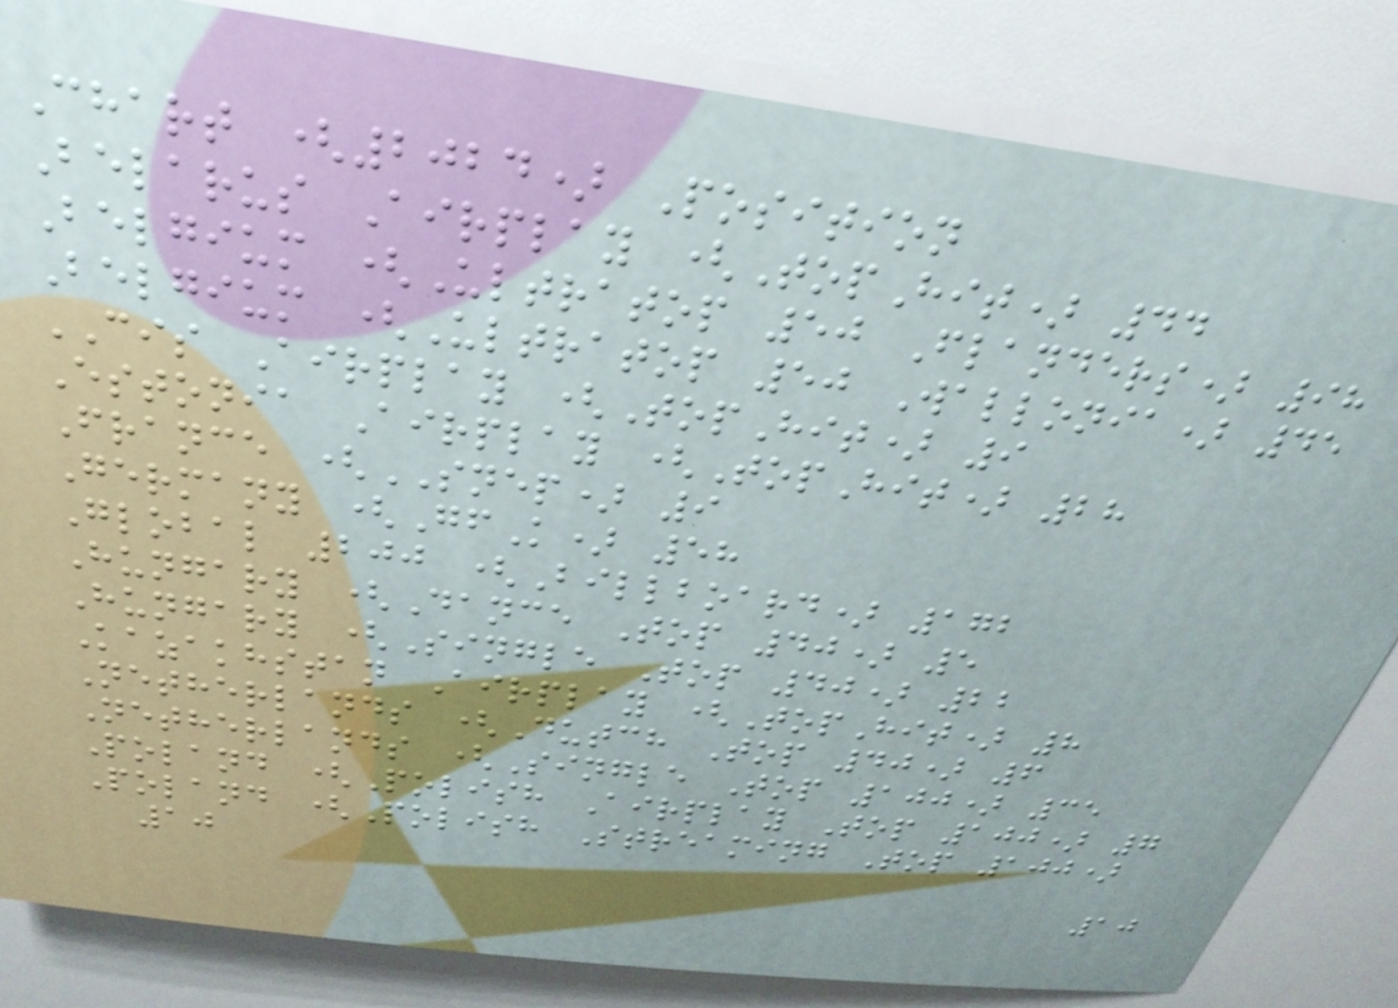Chart (2024) Position
Belarus Airplay (TopHit) 44
Belgium (Ultratop 50 Flanders) 98
Belgium (Ultratop 50 Wallonia) 45
CIS Airplay (TopHit) 9
Estonia Airplay (TopHit) 28
France (SNEP) 9
Germany (GfK) 58
Global 200 (Billboard) 172
Hungary (Dance Top 40) 5
Hungary (Single Top 40) 22
Kazakhstan Airplay (TopHit) 8
Netherlands (Dutch Top 40) 6
Netherlands (Single Top 100) 35
Poland (Polish Airplay Top 100) 7
Poland (Polish Streaming Top 100)
10
10
